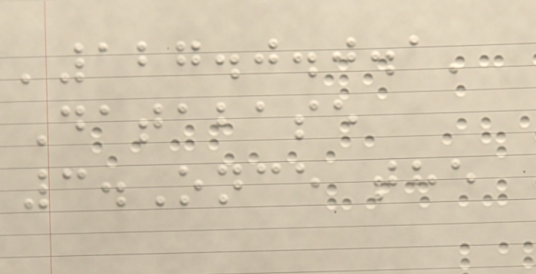'127.0.0.1'
Database
3.Once the
